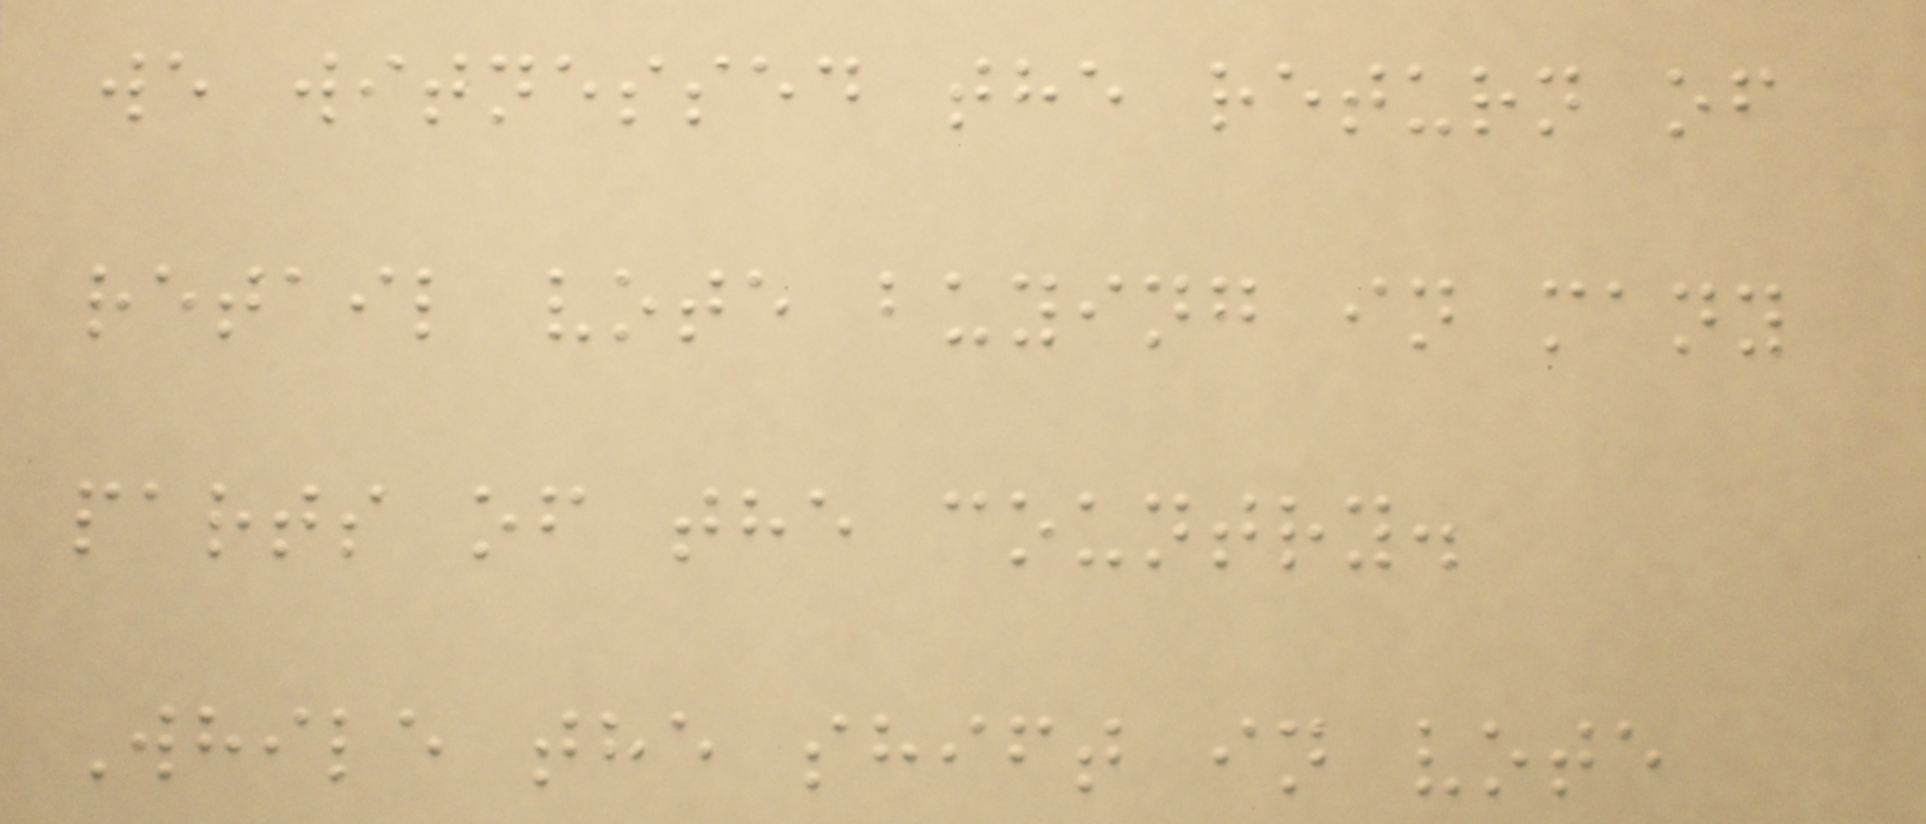we witnessed the return of
retail vote buying in many
parts of the country.
While the shift in vote
